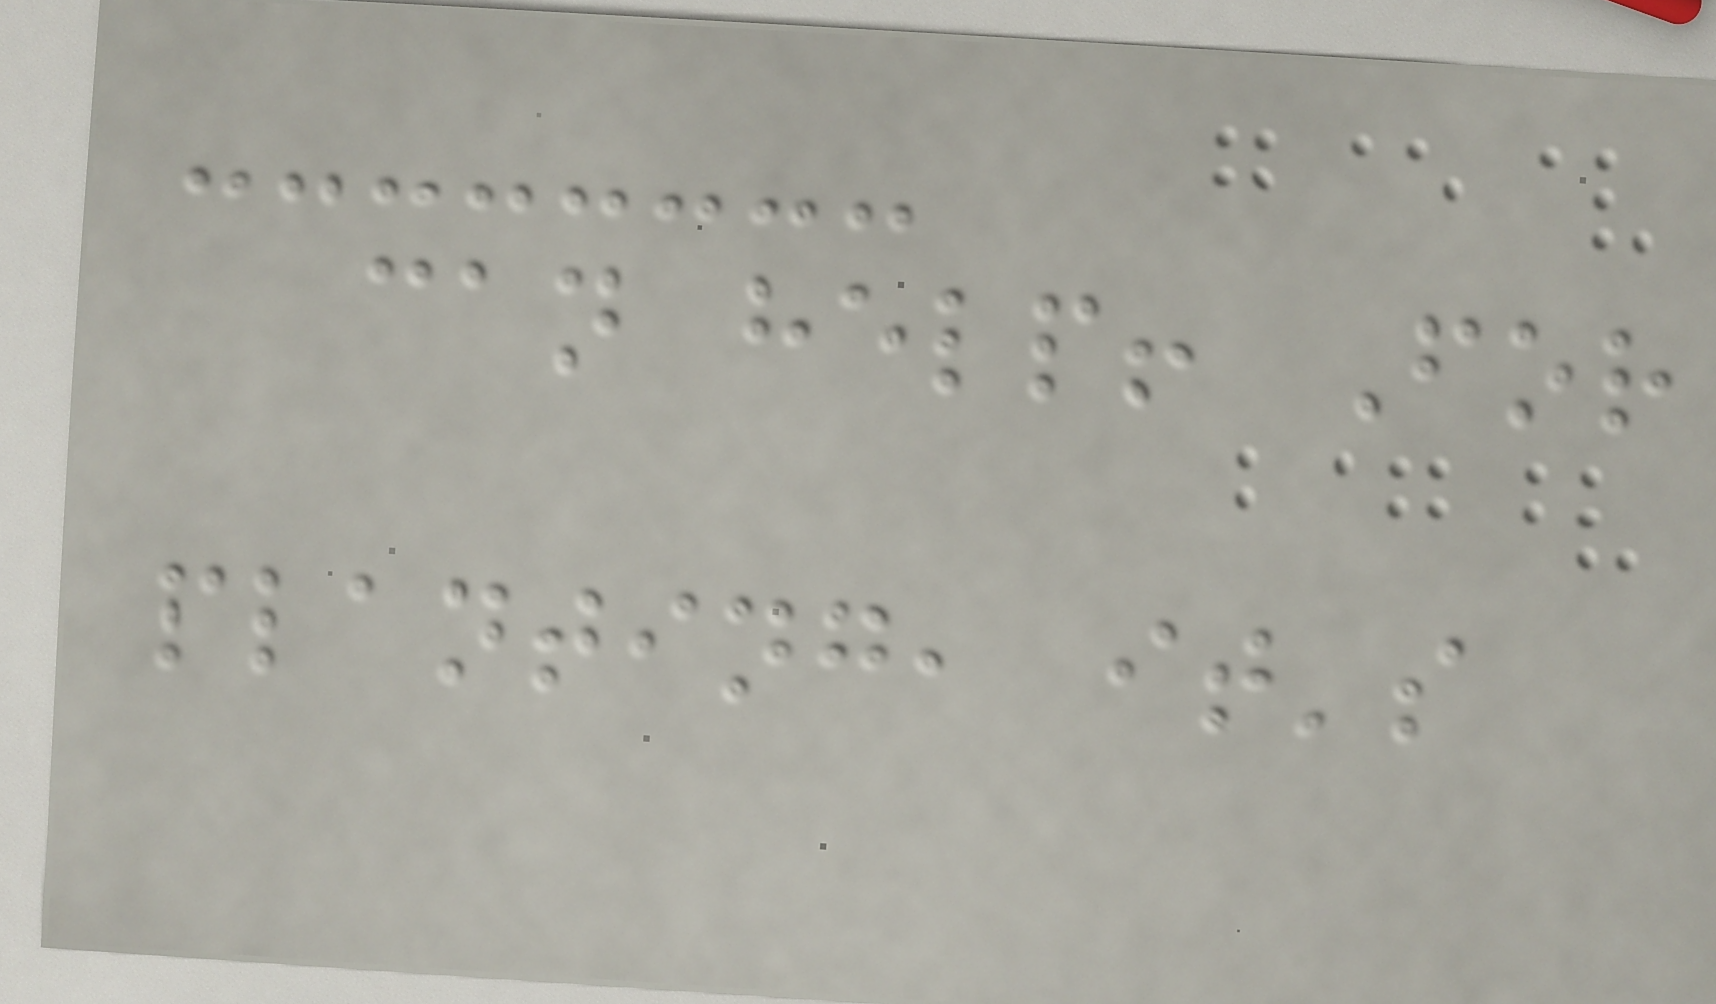can help! For
planting, it's
